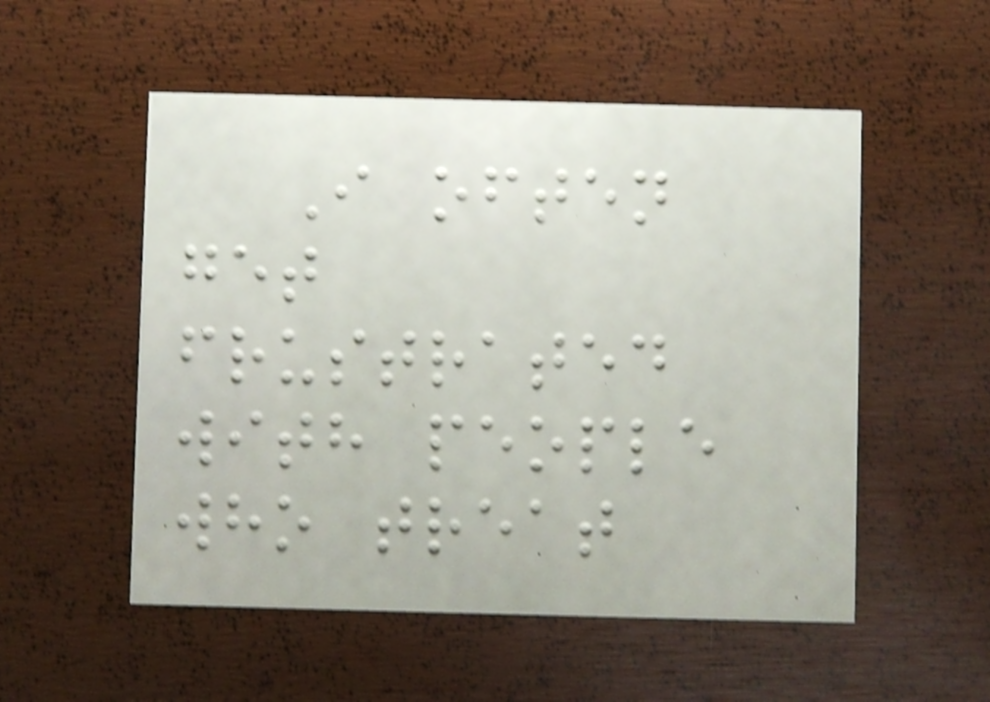I often
get
frustrated
with people
who treat
